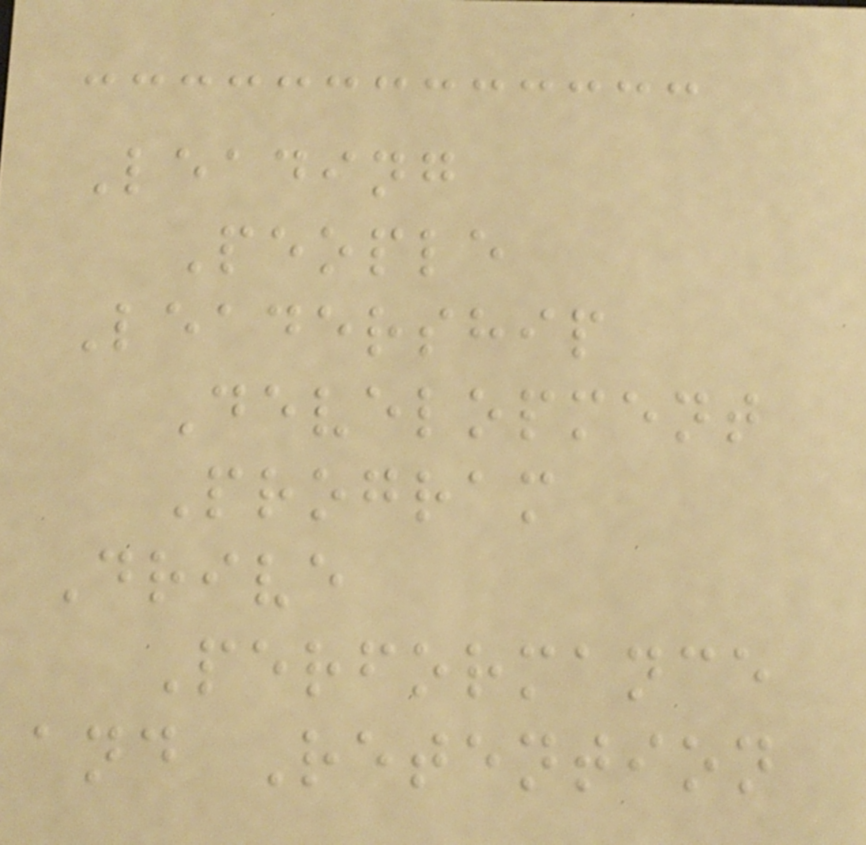Leading
People
Leadership
Development
Program
Drive
Performance
and Retention
